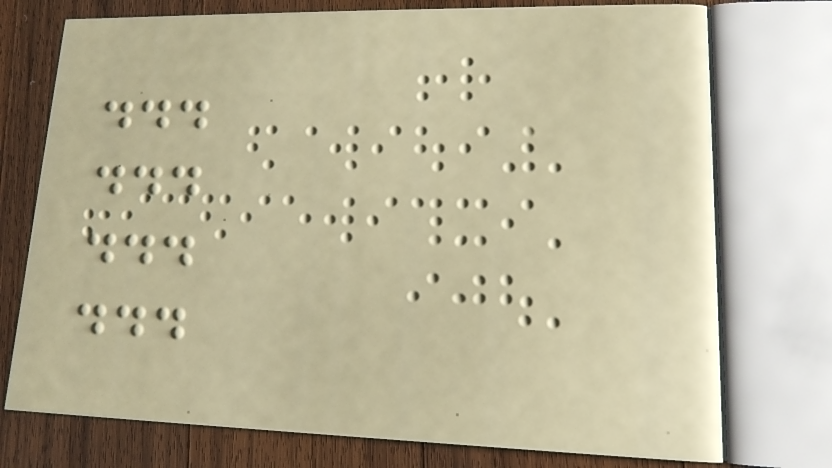...
...
...
...
